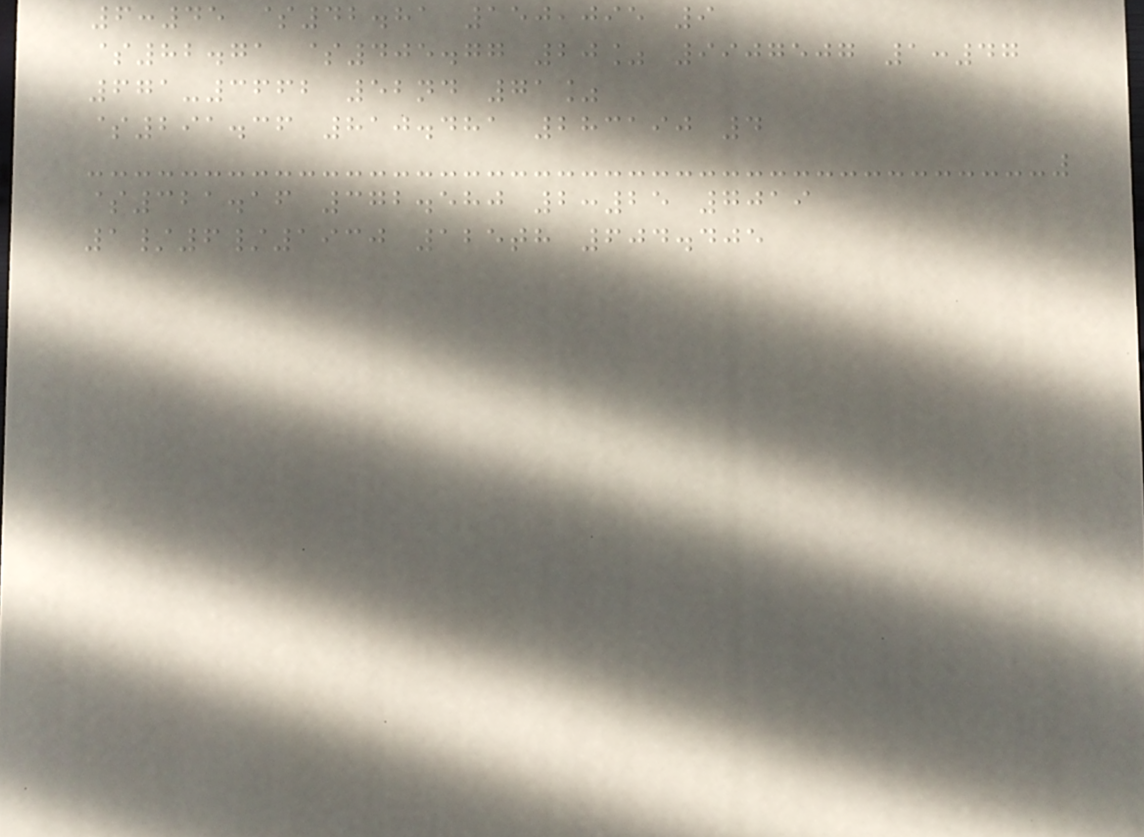6:45 $42.81 150,095 9
$82.71 $405.77 20% 9907507 1:47
671-3662 52nd 71%
$291.36 810.481 283190 4
$321.16 372.580 2:25 7019
1/6/1930 125th 604.405
